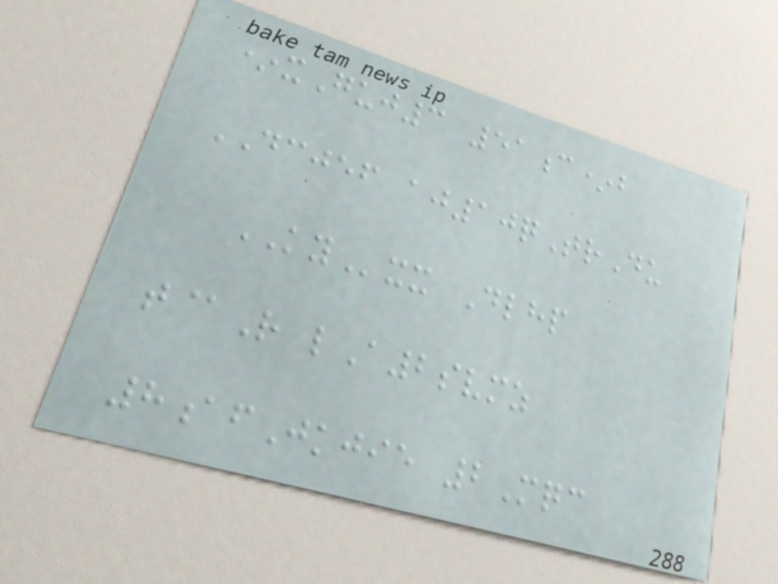*xGuj3 51c*b
DCJEF aj10qTrDu
KYxx Dlhp
t@R lA2svmz
8afJkjie 2Mqc
